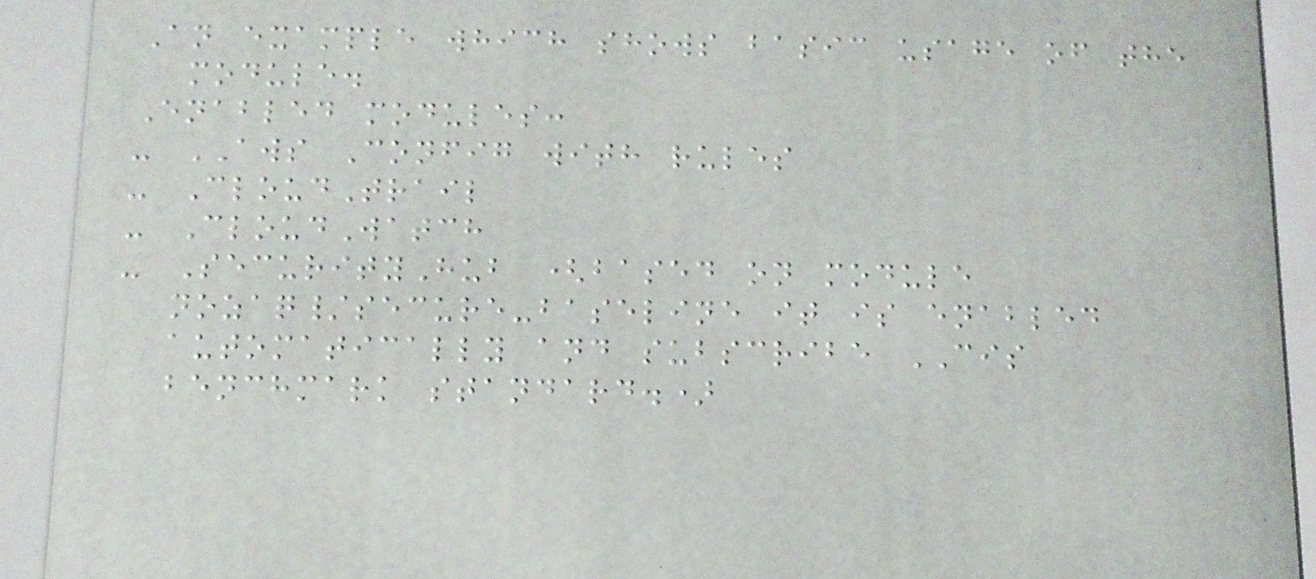An example which shows basic usage of the
module.
Enabled modules:
- AWS Config with rules
- CloudTrail
- CloudWatch
- SecurityHub (based on module
nozaq/secure-baseline it is enabled
automatically and subscribe CIS
benchmark standard.)
